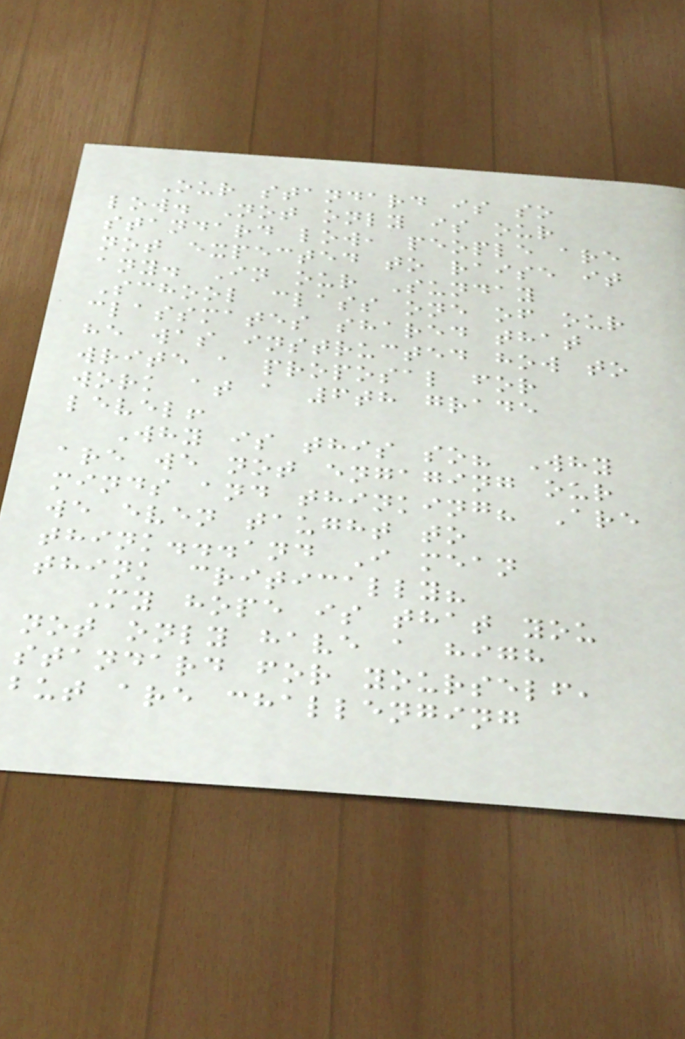Our standard is so
low. Not only is our
standard low, people are
not expected to raise it
any. In our Sunday
School class one of our
classmates shared that
he was instructed how to
write a proposal for
work at a 6th grade
level!
Why is this so? Why
are we not engaging our
minds and thinking? Are
we even taught to
think...and I mean
think critically?
My hope is that you
not only have a high
standard for yourself,
but are challenging
